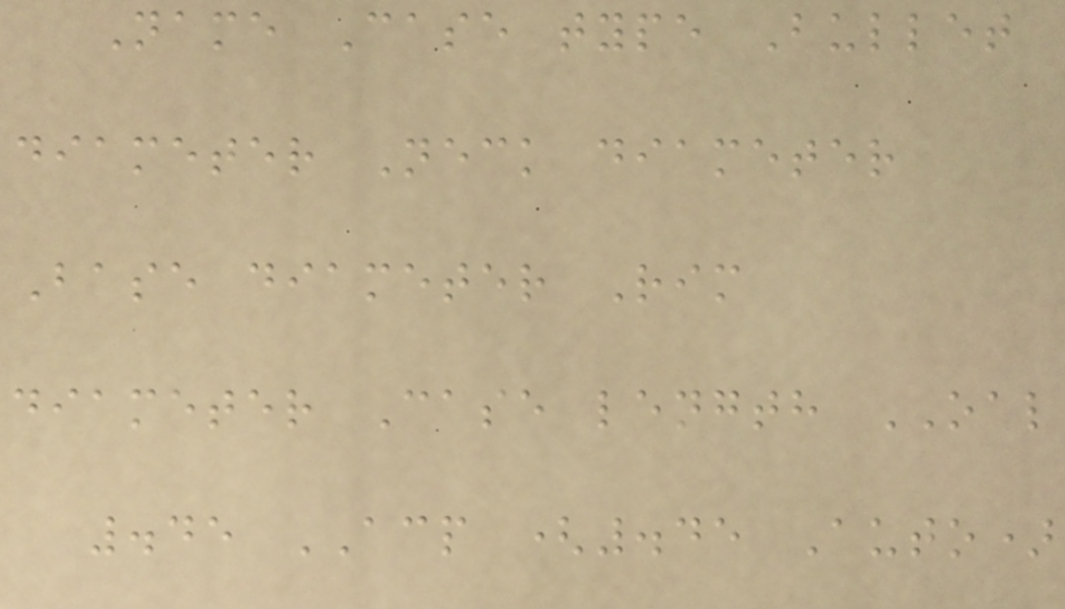Name Case type Bullet
diameter Neck diameter
Base diameter Rim
diameter Case length OAL
.45 ACP (.45 Auto)
